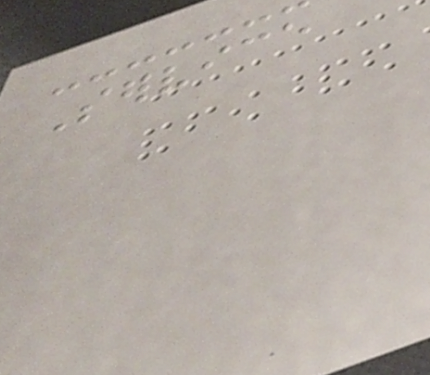Service
